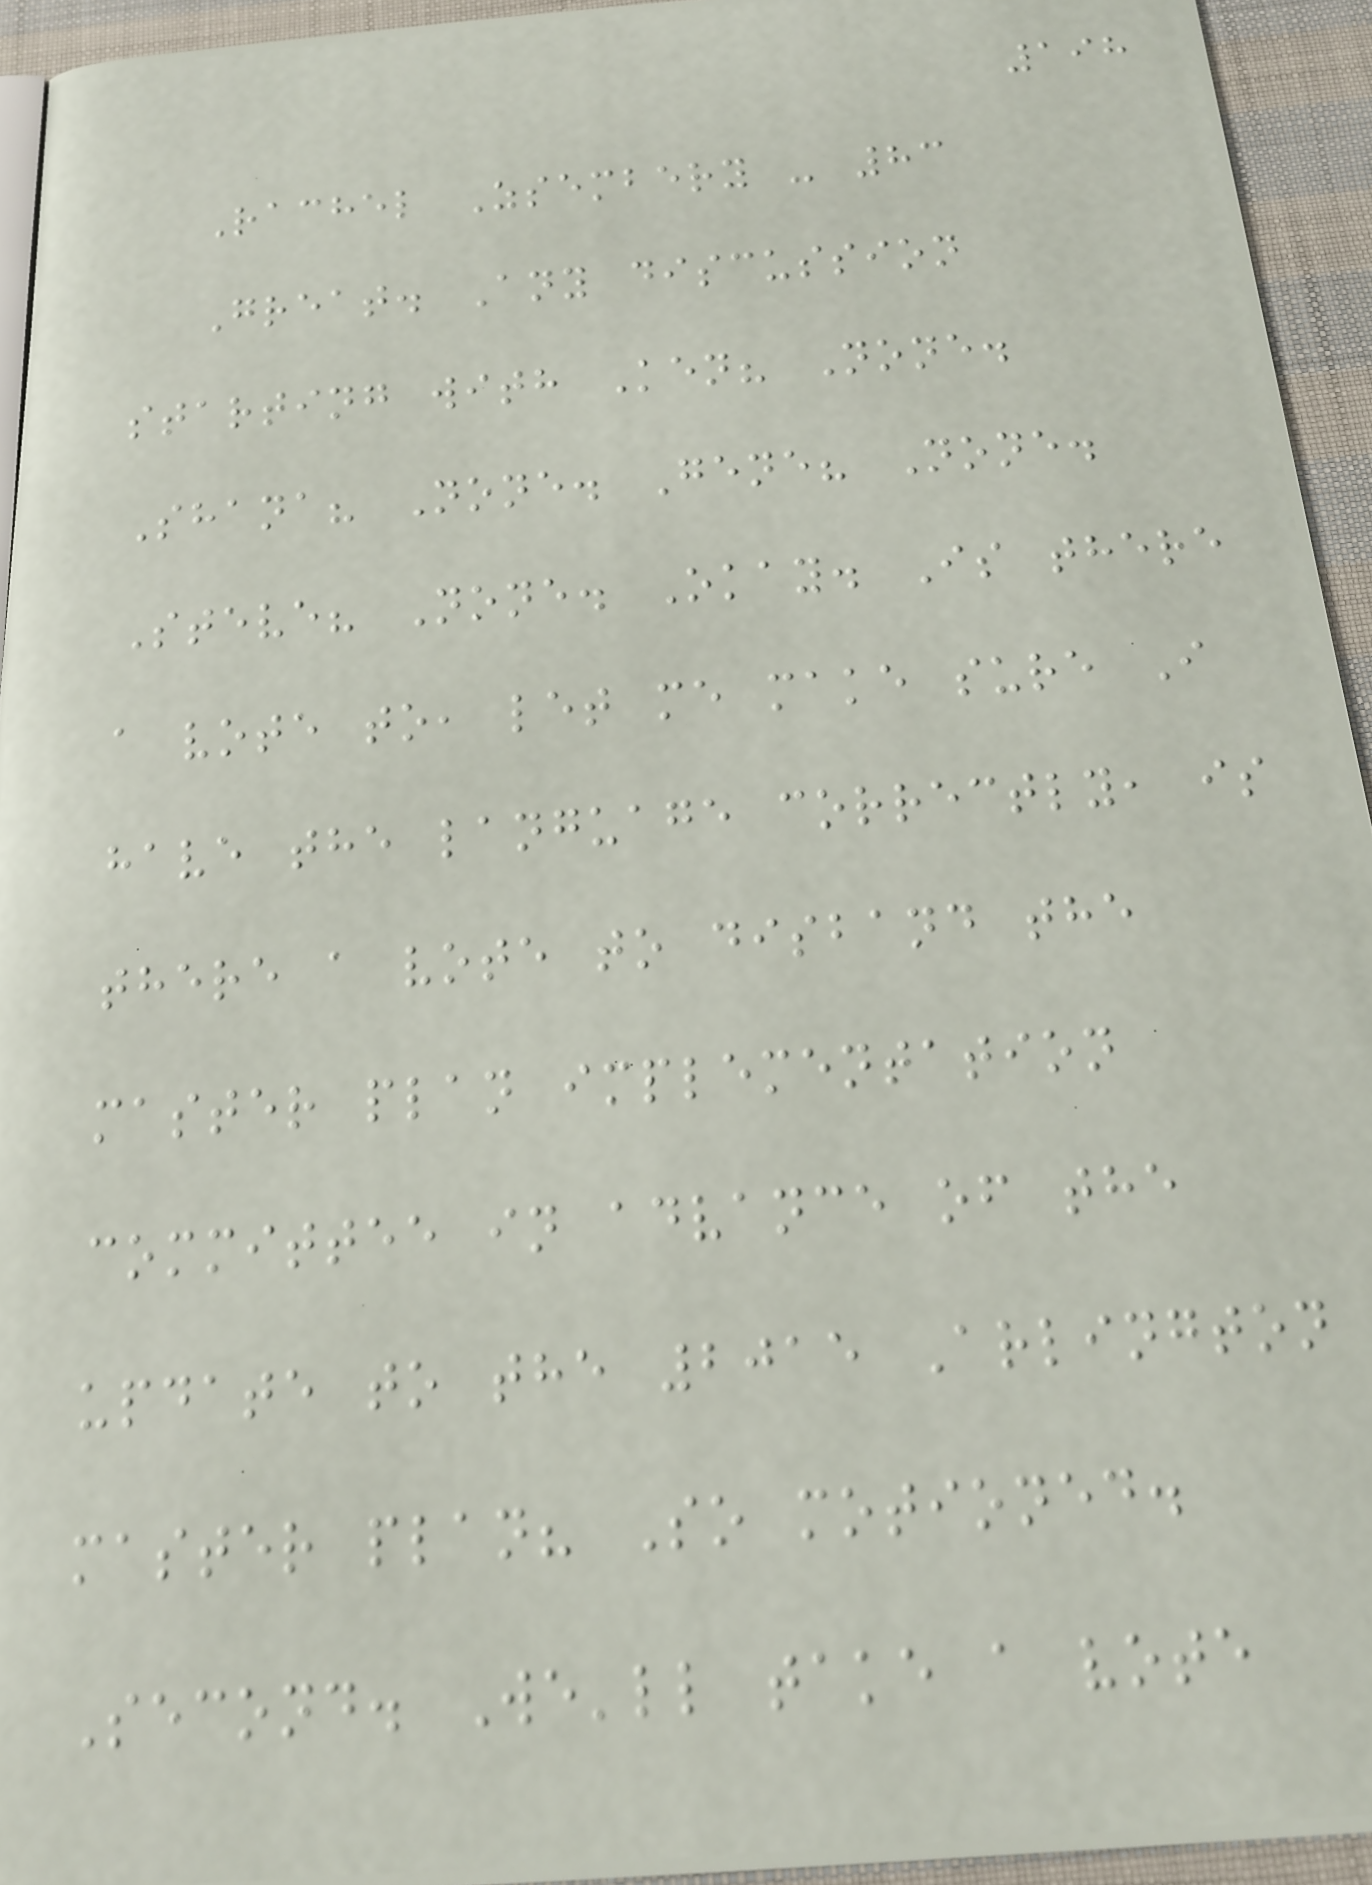198
Rachel Zsembery - 83
Great. Any discussion
starting with Ken? None.
Shana? None. Gene? None.
Steve? None. Okay. Is there
a vote to, let me make sure I
have the language correctly, is
there a vote to disband the
master plan implementation
committee in advance of the
update to the 2015 Arlington
master plan? So motioned.
Second. We'll take a vote
